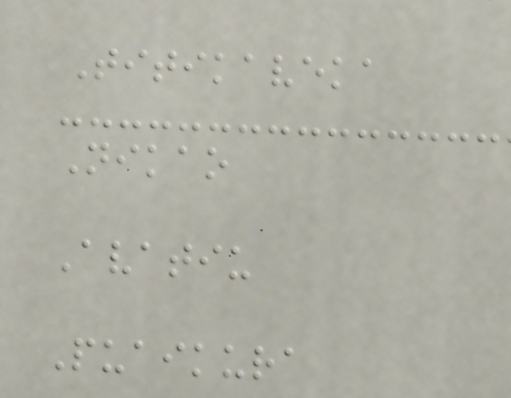Titikaveka
Nikao
Avatiu
Puaikura
